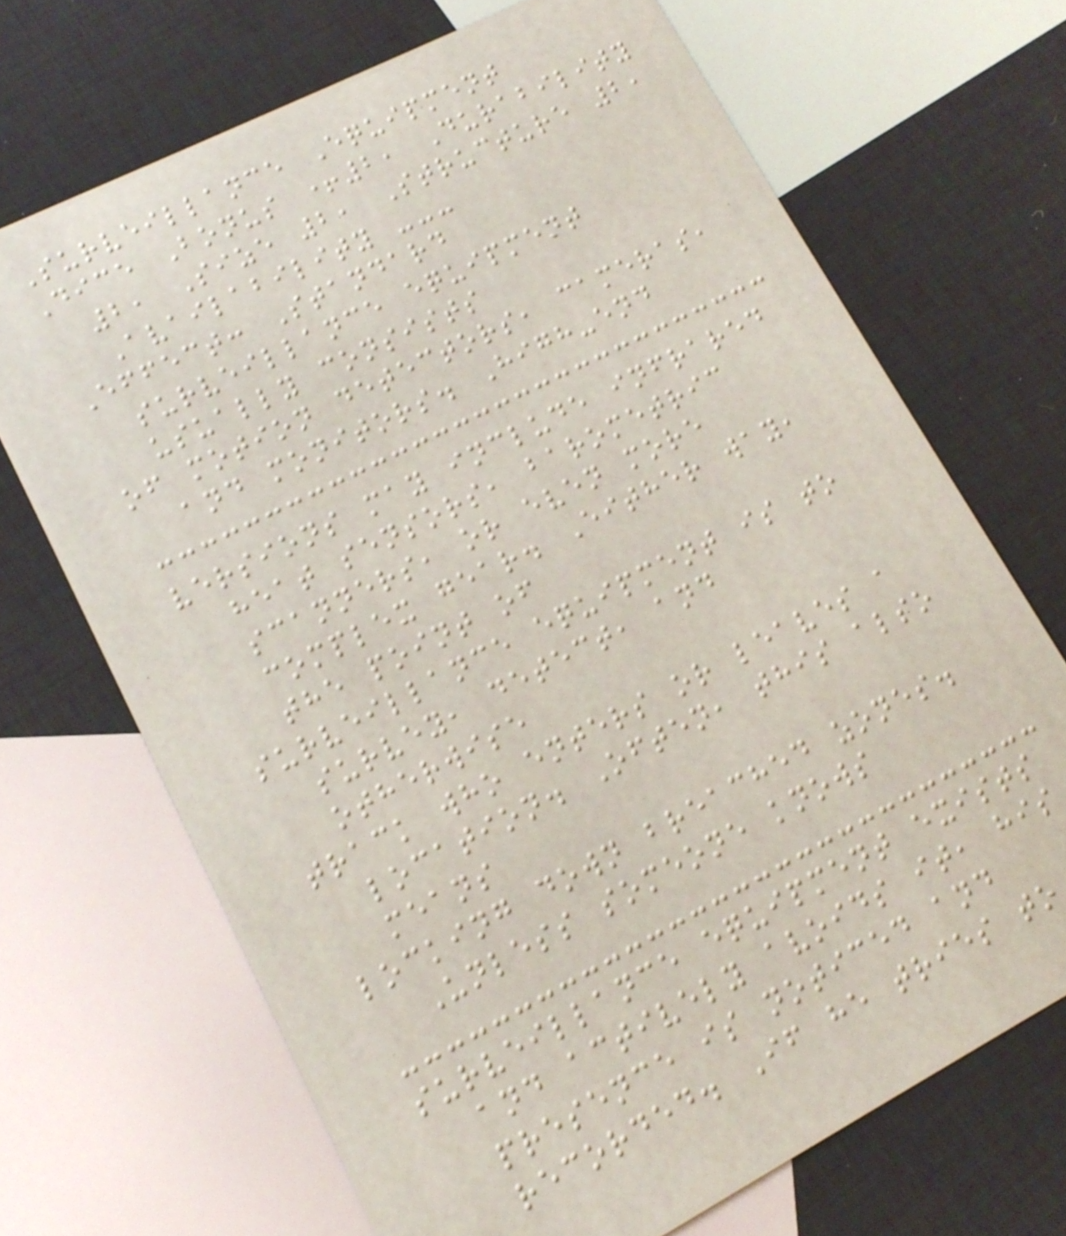Surveillance Equipment
Dice Bonus +2, Durability
2, Size 2, Structure 2,
Availability ---
Effect: Standard
surveillance equipment
usually consists
of motion detectors, cameras,
and monitors. High-end
versions may include infrared
heat sensors, barometric
scanners, or even more
complex gear. Either way,
the point of
surveillance equipment is to
survey, detect, and
otherwise
track who enters or leaves a
location. Often, this also
means
locking down breached zones.
Unless someone knows
surveillance equipment exists
and actively avoids it, his
presence is noticed and
recorded. If he tries to
